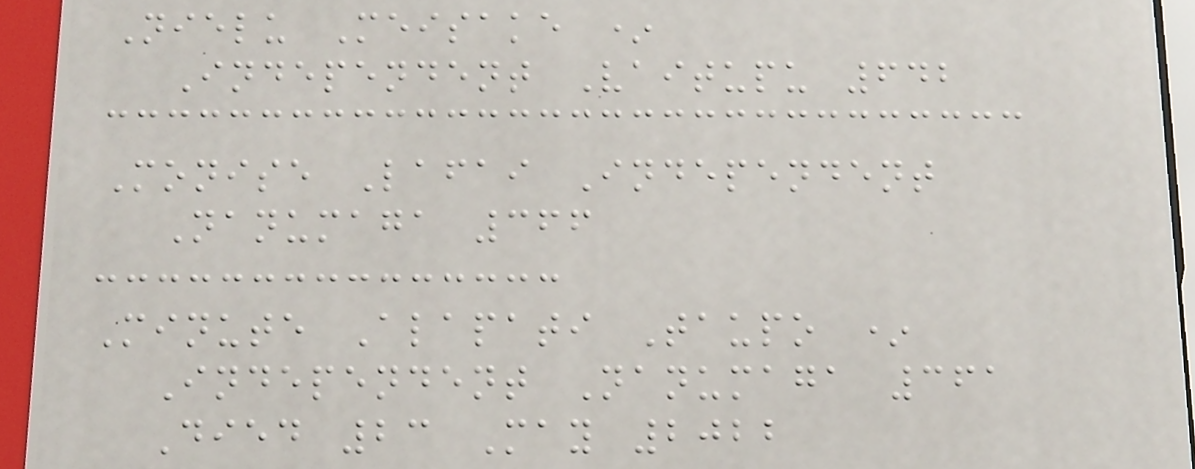Nielu Meisake *
Independent Vaitupu 642
Monise Lafai Independent
Nanumaga 366
Minute Alapati Taupo *
Independent Nanumaga 361
Died 23 May 2022
